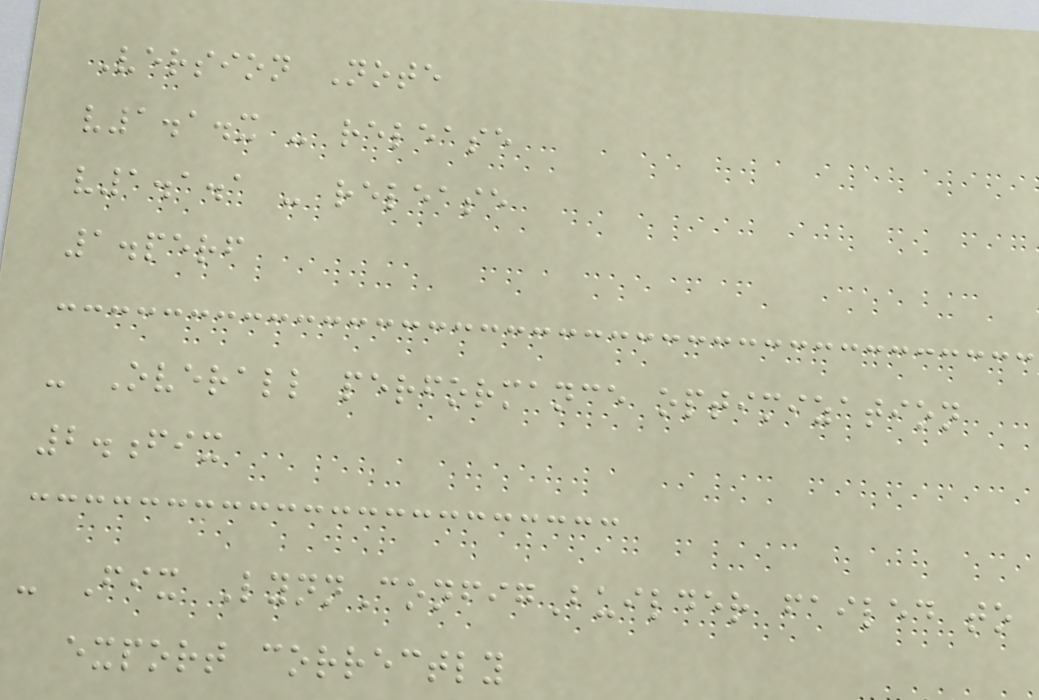Version Note
v1.1.x - release
v1.1.1 - release
1.perf
- Overall performance optimization
2.fix
- Fix LynnConfigBuilder failed to
export correctly
